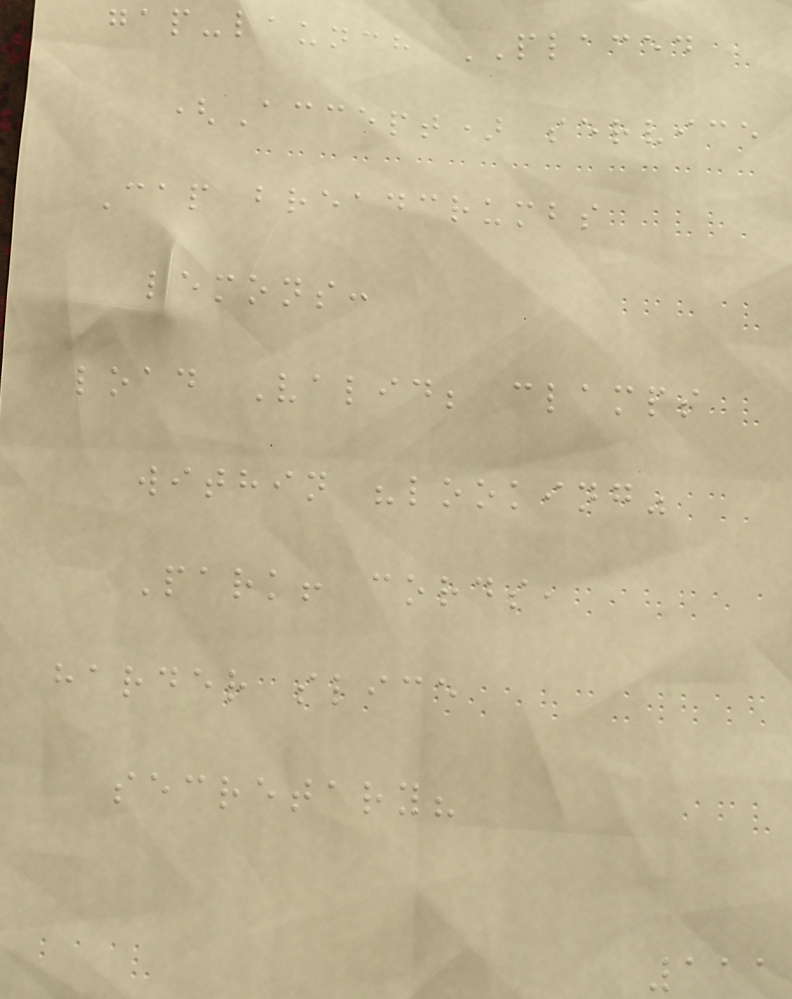gap-launch PLACED
(Accept) service
Cap breadcrumbs
lemons:
load Valid; clamps
within "looking"
Park! cords,
harder slice
secretary?
111
